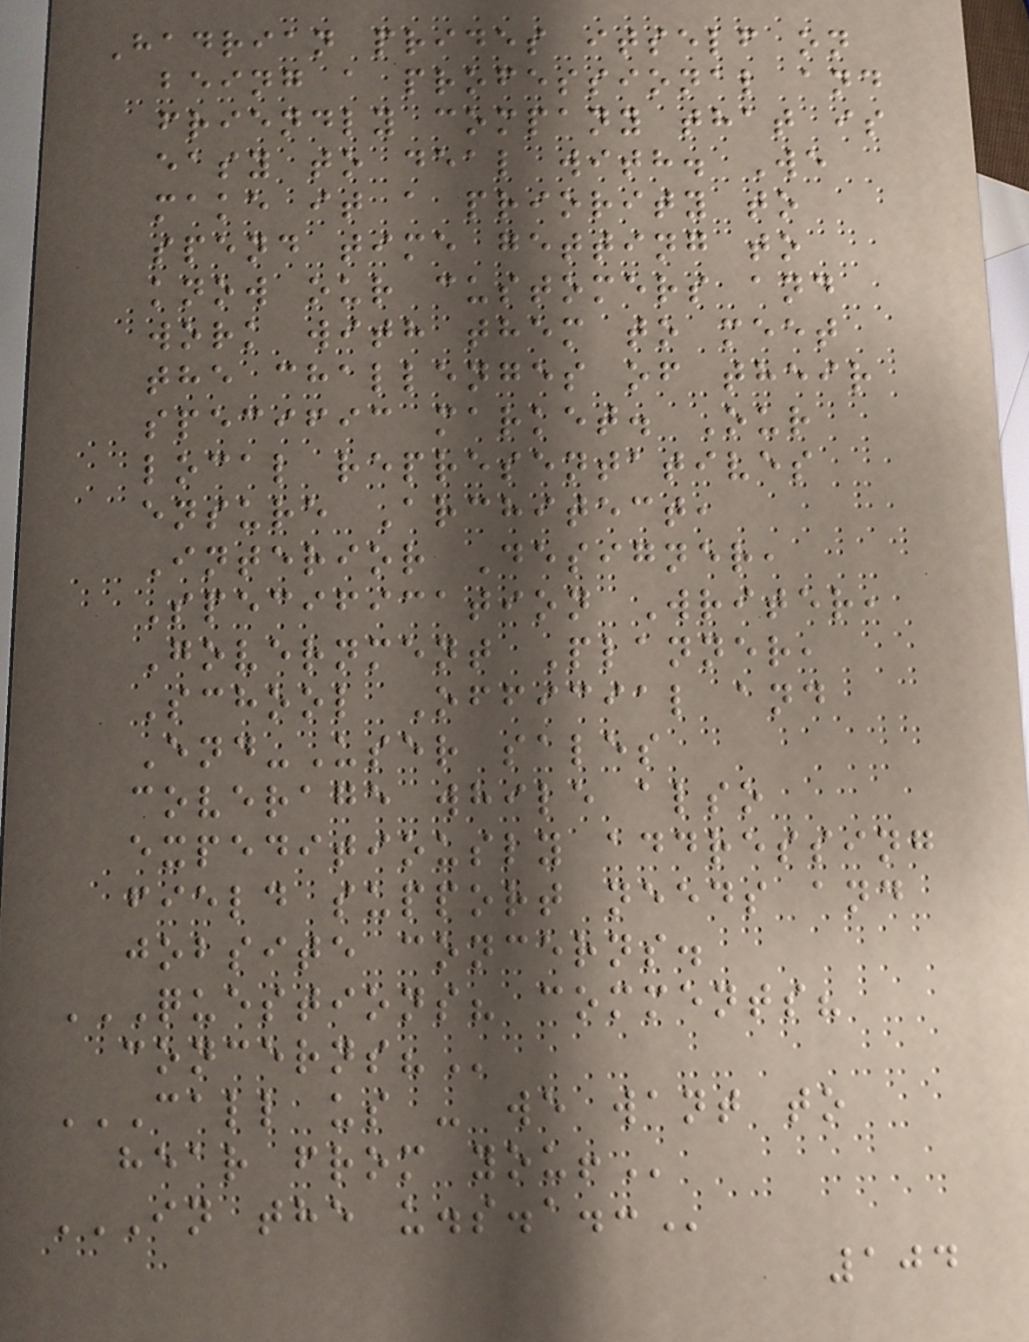Hadrian prides itself on
being a professional and
friendly company that is
easy to deal with. We
make it a priority to
spend time getting to
know our customers and
work with them to meet
the challenges of their
specific market. Our
local representatives
ensure Architect,
Interior Designer,
Specification Writer,
Government Planner,
School Official and
End-User sales
coverage while also
expeditiously addressing
field support needs and
jobsite concerns.
QUESTIONS? COMMENTS?
CONCERNS?
CALL US - WE WANT TO
HEAR FROM YOU!
IN THE U.S.A.:
104
